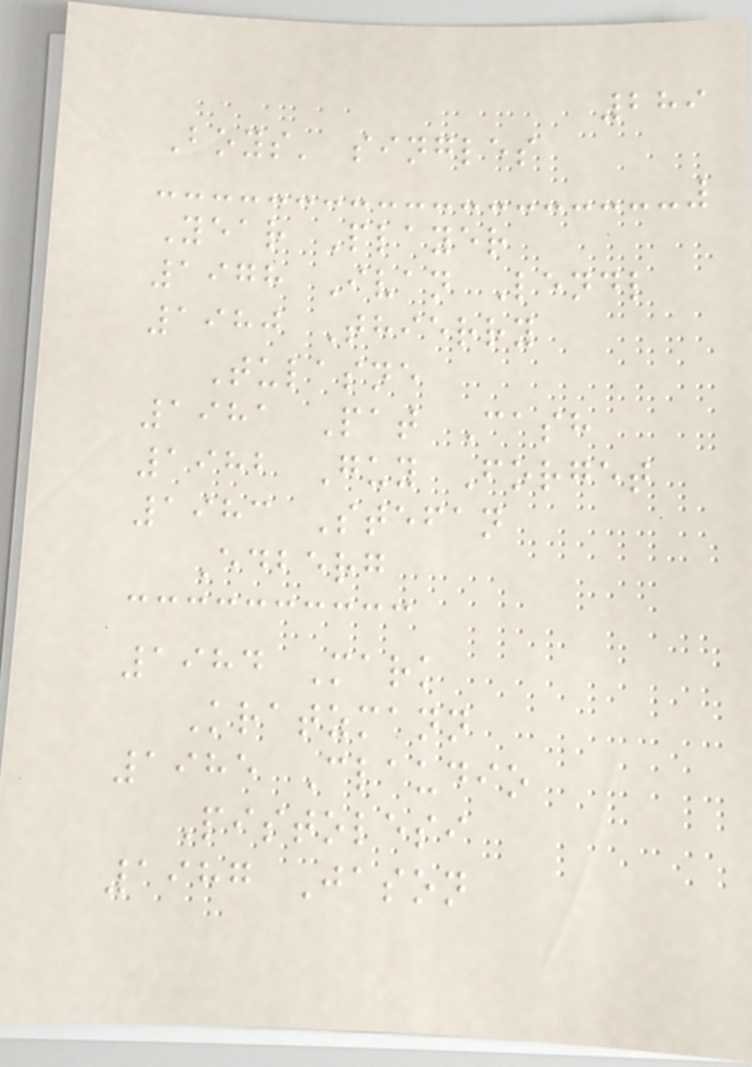289
Boys' singles
Year Player
1978 Ivan Lendl
1980 Thierry
Tulasne
1981 Pat Cash
1982 Guy Forget
1983 Stefan
Edberg
1984 Mark
Kratzmann
1985 Claudio
Pistolesi
1987 Jason
